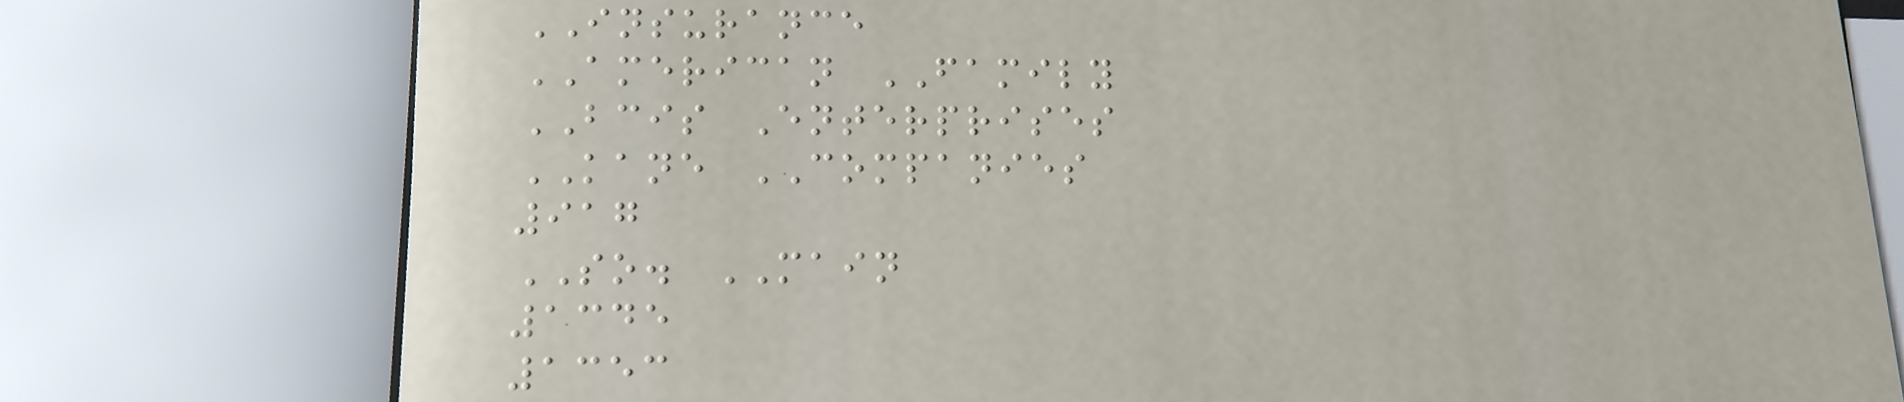INSURANCE
AMERICAN FAMILY
BCIS Enterprises
KANE COMPANIES
917
SO. MAIN
1345
1353
